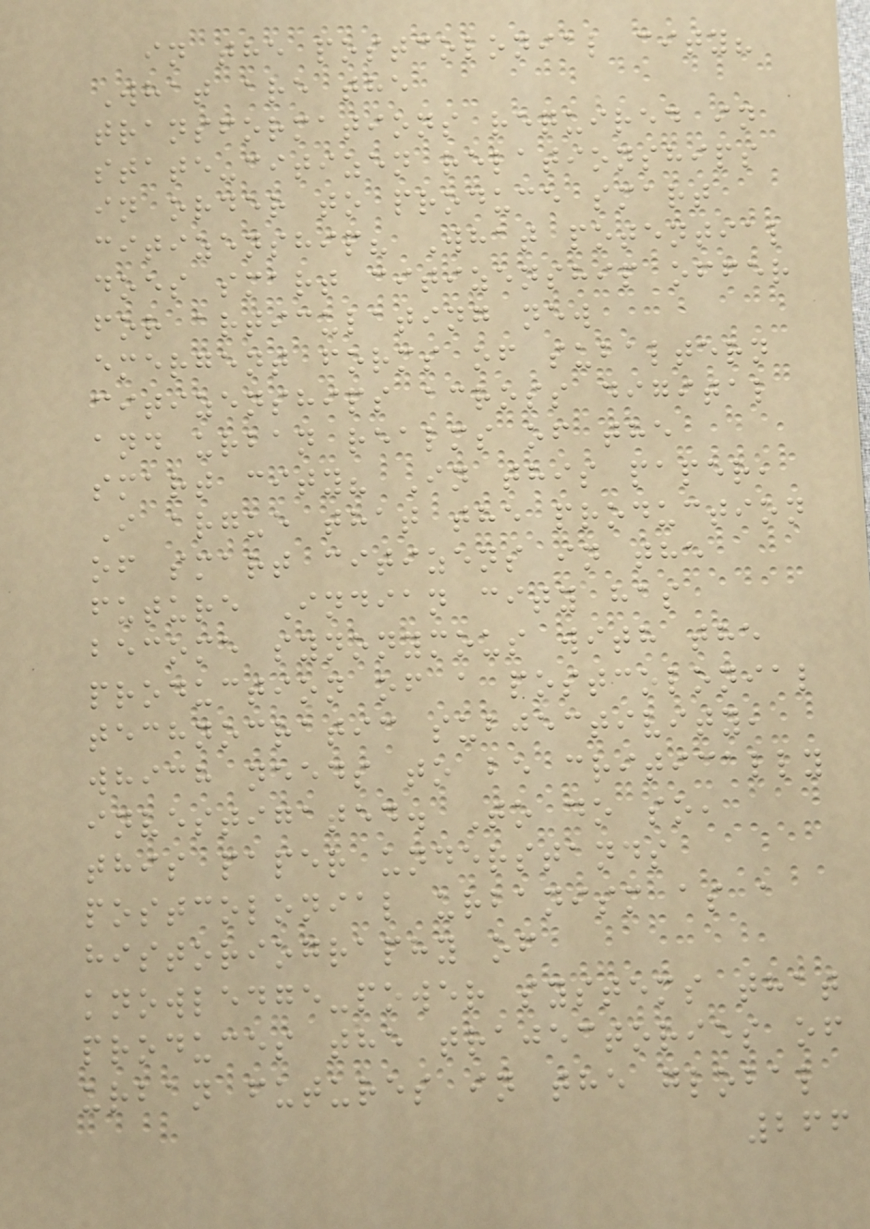in the postcolonial city?
What are the
transformations required in
state-citizen relationships
in order to produce smart
citizenship? What potential
does smart citizenship offer
for articulating new
emergent forms of subaltern
citizenships across digital
and urban realms of the
smart city? In this paper,
I argue that the production
of smart citizens in the
future Indian city has
become synonymous with the
production of a postcolonial
technocratic subjectivity,
which needs to be critically
investigated. To do so,
this paper understands
postcolonial urbanism as a
historiography of
knowledge-power systems that
produces the trajectories of
urban futures in the global
266
